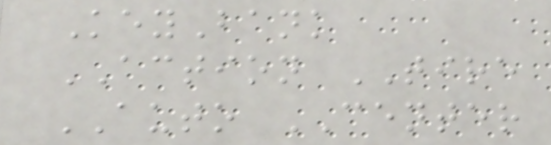KeyBank
ACTION TIRE
AUTO CENTER
